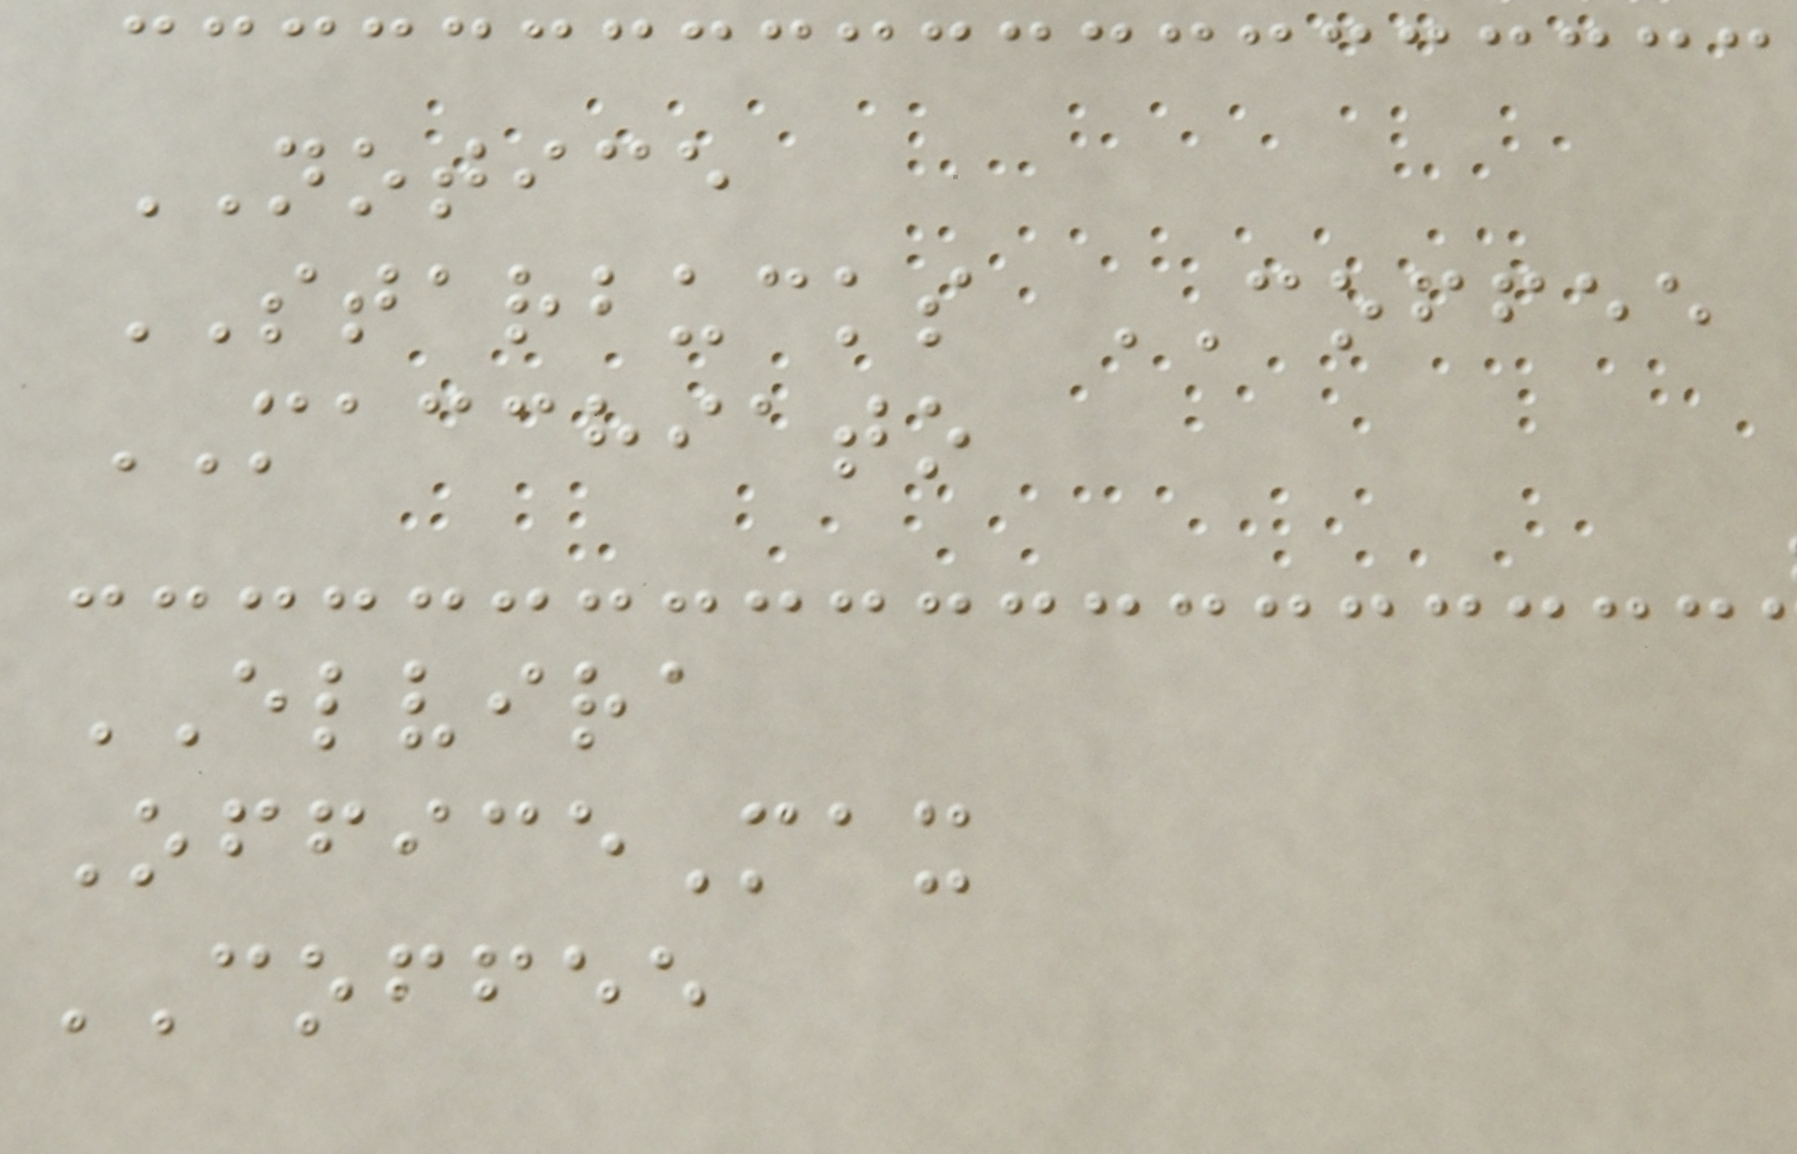NOTICE
STARBUCKS COFFEE
MACCHIATO
ELVIRA
OfficeMax
COFFEE
